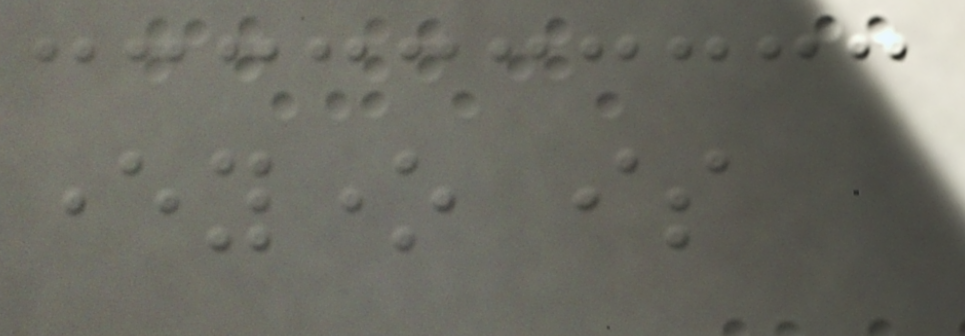everyone is
